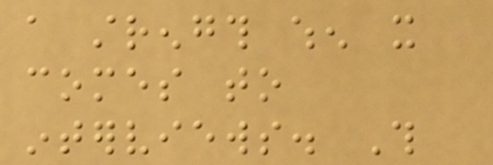a strength when it
comes to
interviews. This
